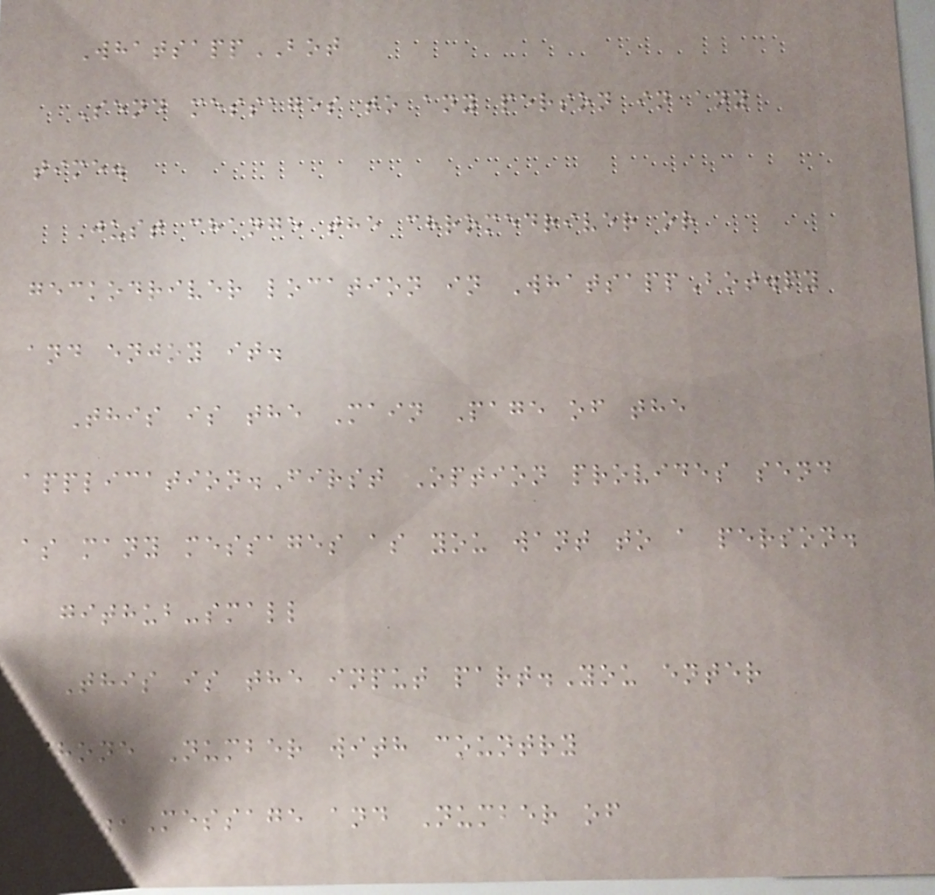WhatsappBOT
Send messages to any person in any
time.
Just change the chromedriver or
geckodriver location in WhatsappBot.py
and enjoy it.
This is the Main Page of the
application.First Option provides send
as many messages as you want to a person.
github-small
This is the input part.You enter
Phone Number with country
code,Message and Number of
